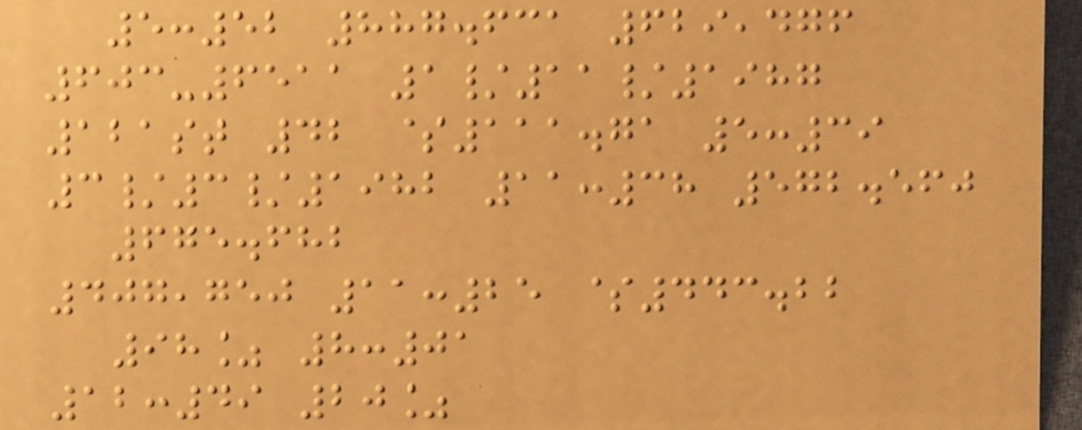5:52 887.631 629,476
603-6511 1/11/1987
121st 42 $111.71 5:39
3/3/1982 11:38 572.560
675.682
407,750 11:25 $443.22
98% 8:01
12:49 20%
